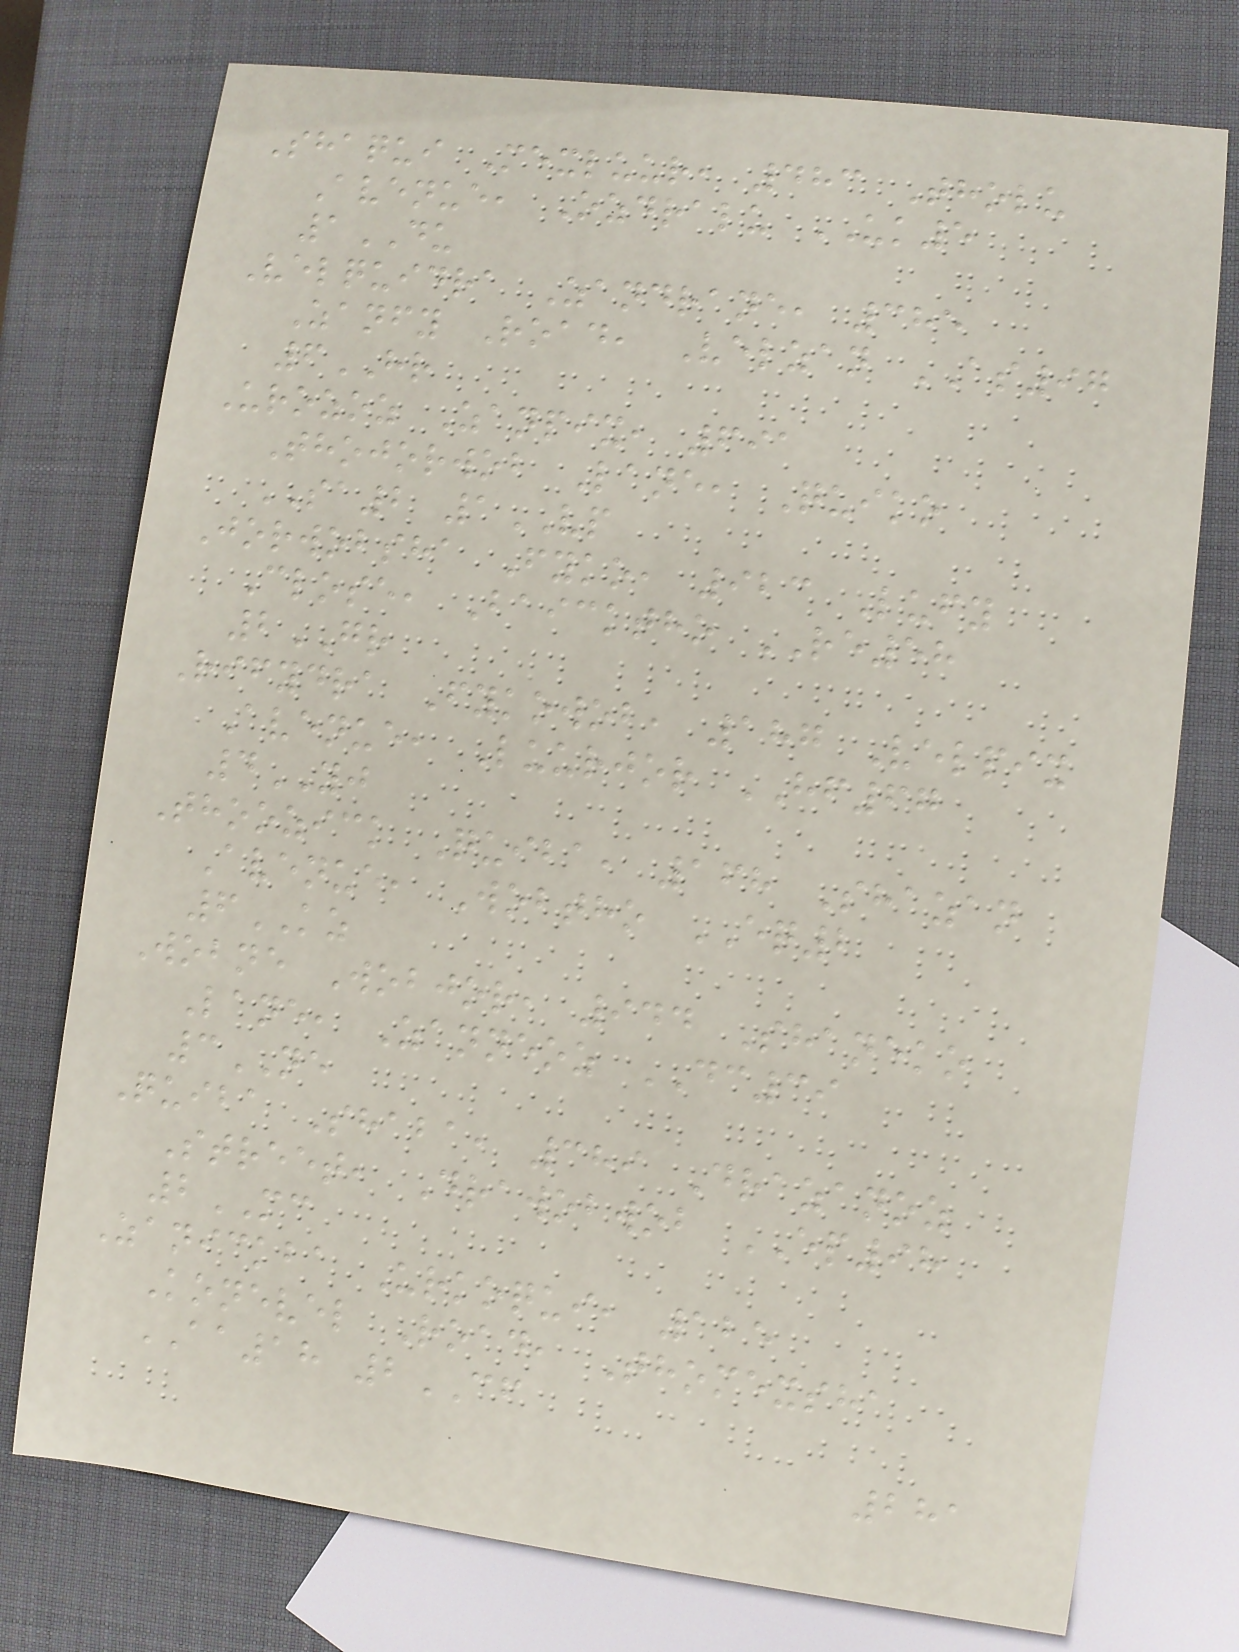Shaqui Mexluur, 483 Tholu
Avenue, Ozdralu UK5
1DU
Velquidra Zandrane, 385
Zanfy Road, Velzan AS97
6HR
Urozoz Zanpix, 691
Thojorwob Lane, Quiko
SA2 1VP
Jorwobsha Fyko, 923 Lufy
Close, Baicktho RE58
2GR
Rifydra Fykowob, 187 Velpix
Avenue, Luurjor HF67
4YJ
Thoozick Quiba, 168 Shazan
Avenue, Wobtho EQ2
6KZ
Wobne Wobjor, 944 Shaneko
Lane, Zanneoz DC39
3NE
Quiba Shaba, 389 Drazanoz
Street, Drawobwob EP98
2MC
Zanickba Urkoqui, 125
Konevel Road, Thomexsha
AA18 2CF
281
